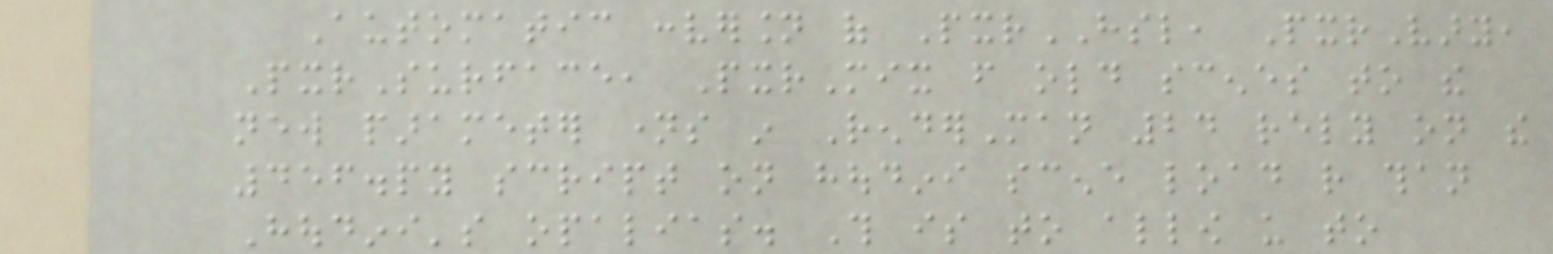Automatic conversion of PxrHSL, PxrVary,
PxrSurface, PxrMix from old scenes to the
new parameter names in RenderMan 24 rely on the
456.py script on houdini scene load rather than
Houdini's opalias. This is to allow us to
